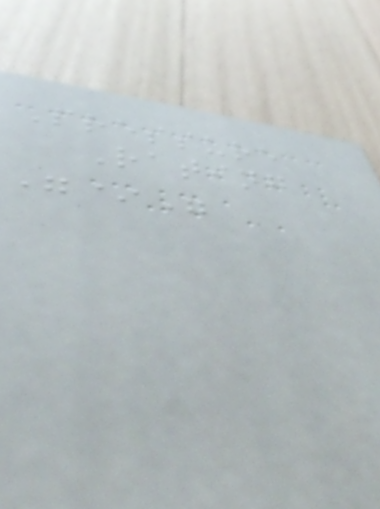Pressure
Rating
"*"
